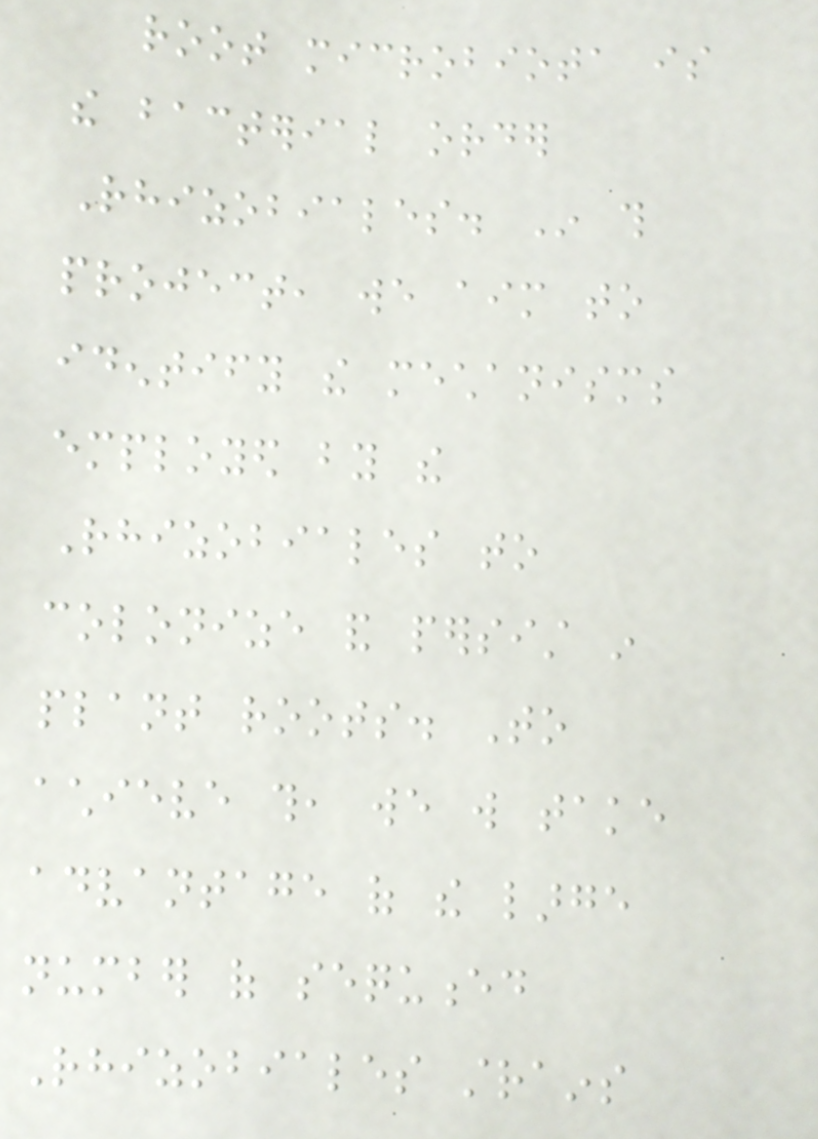root microbiota is
the bacterial order
Rhizobiales. In this
project, we aim to
identify the mechanisms
employed by the
Rhizobiales to
colonize and persist in
plant roots. To
achieve this, we will take
advantage of the large
number of sequenced
Rhizobiales strains
